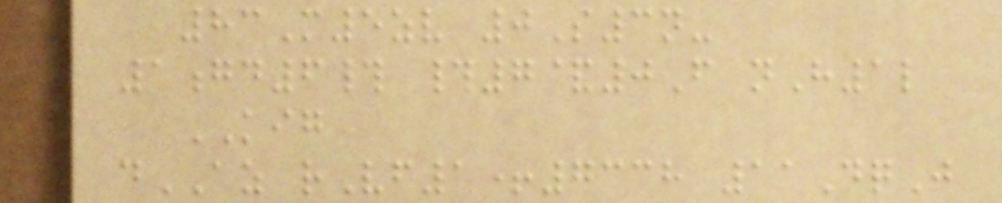83M5zv 0S3n-
1gd6# #7&0F nH1l
KIG
dAZ rVf1+7338 11DqJ
